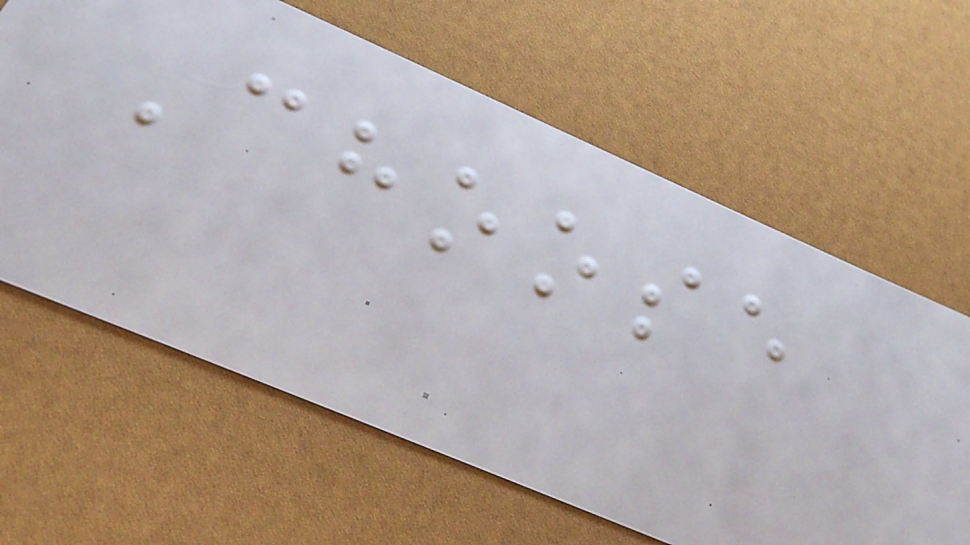Choose
